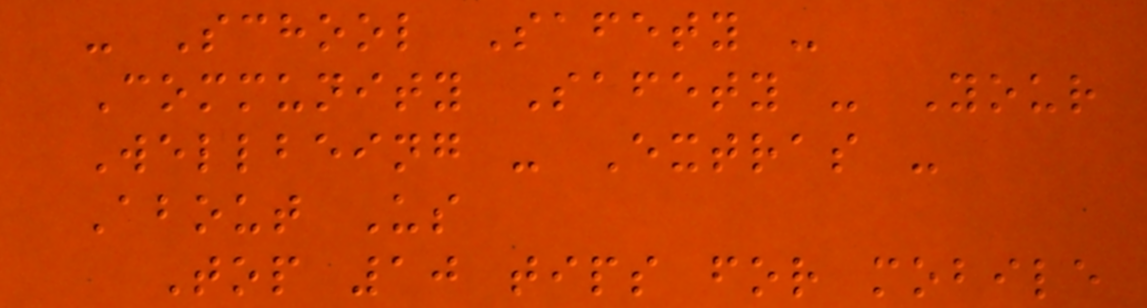- School Safety -
Community Safety - Your
Wellbeing - Extras -
About Us
Top 10 tips for mobile
